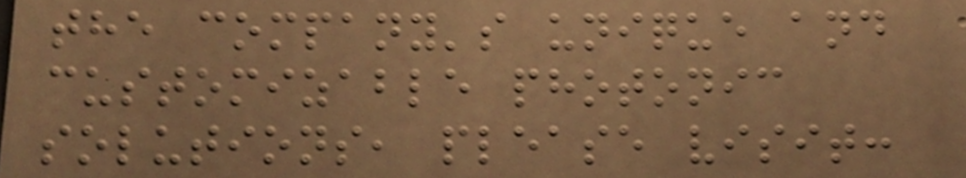the company's unique and
customizable photonic
solutions, please visit:
